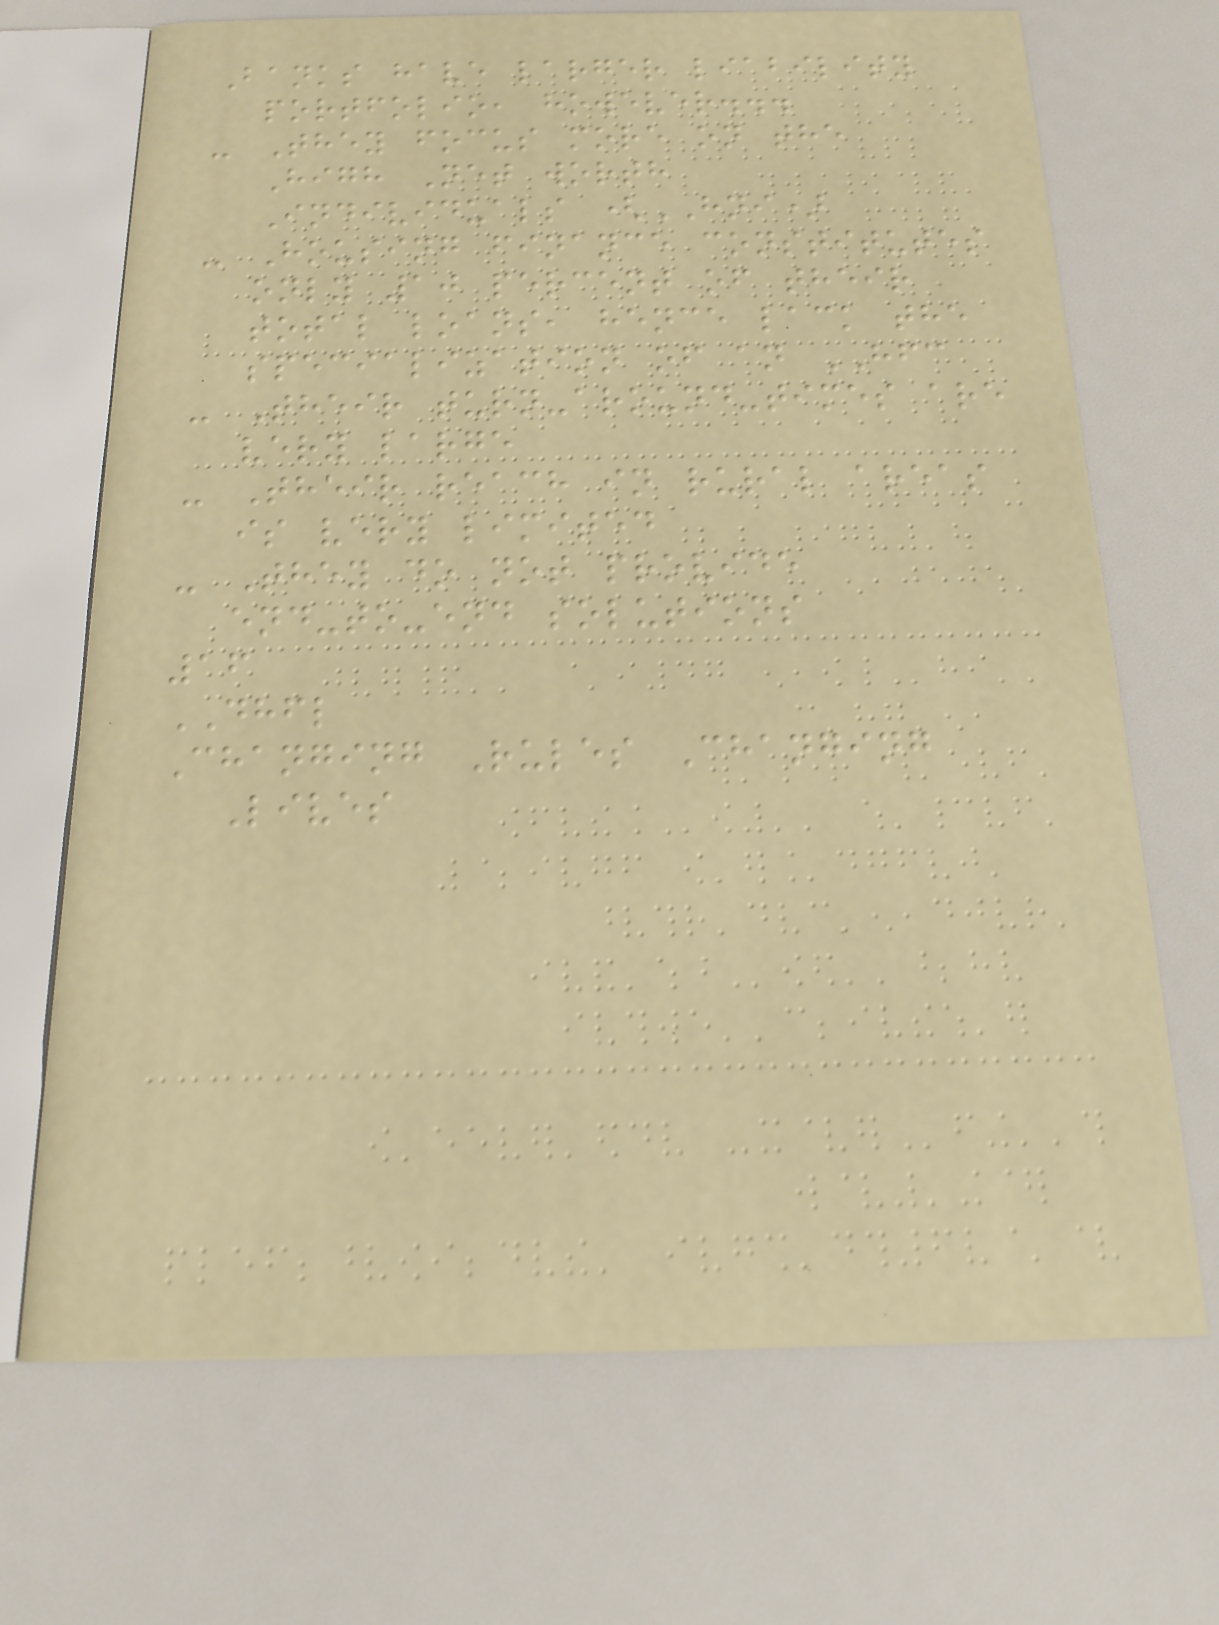Banks have larger liability
portfolio, however...
- They focus more on the
High Net worth
Individuals (HNI)
- Housing finance constitutes
only 10 percent of their
total loans, hence lack the
specialization of an HFC
- Their turn-around-times are
very large
- Their reach in rural areas
is very limited
- They do not provide
end-to-end solutions
16
DHFL
Changing Rules Changing
Lives
